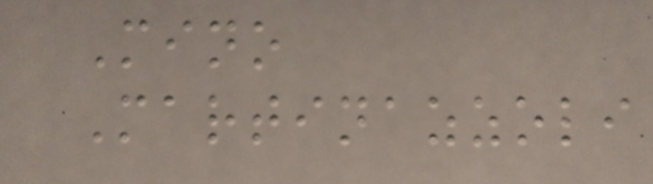Mino
Martinazzoli
